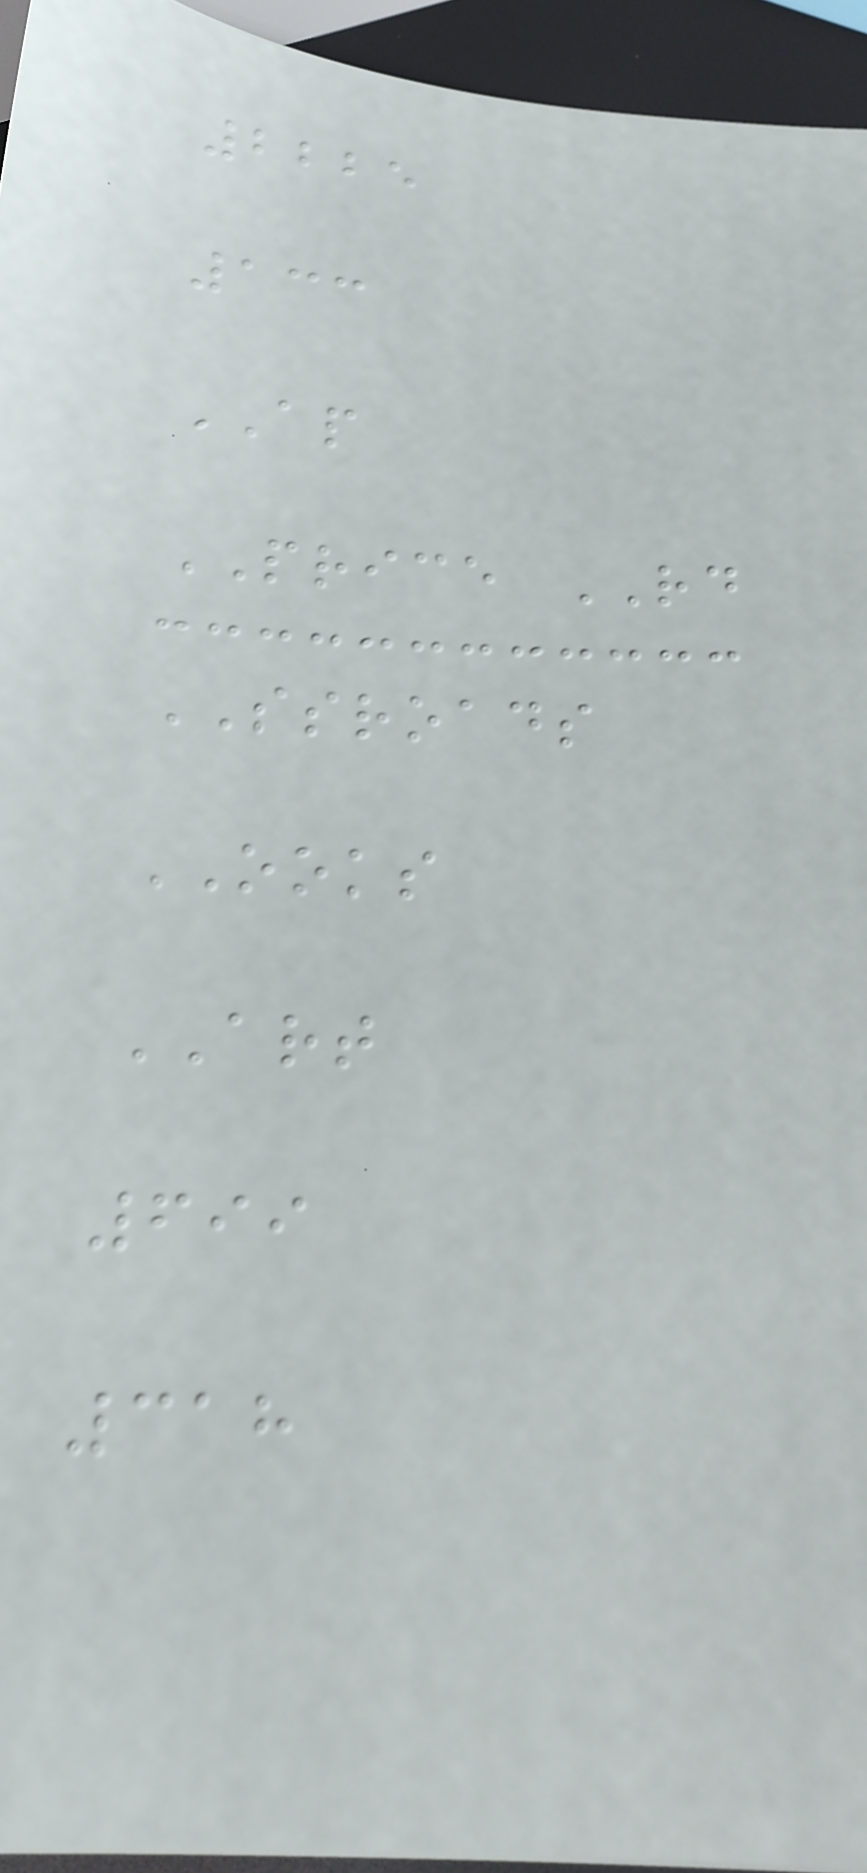2225
133
AP
PRICE RD
SSROADS
OOKS
ART
699
318
